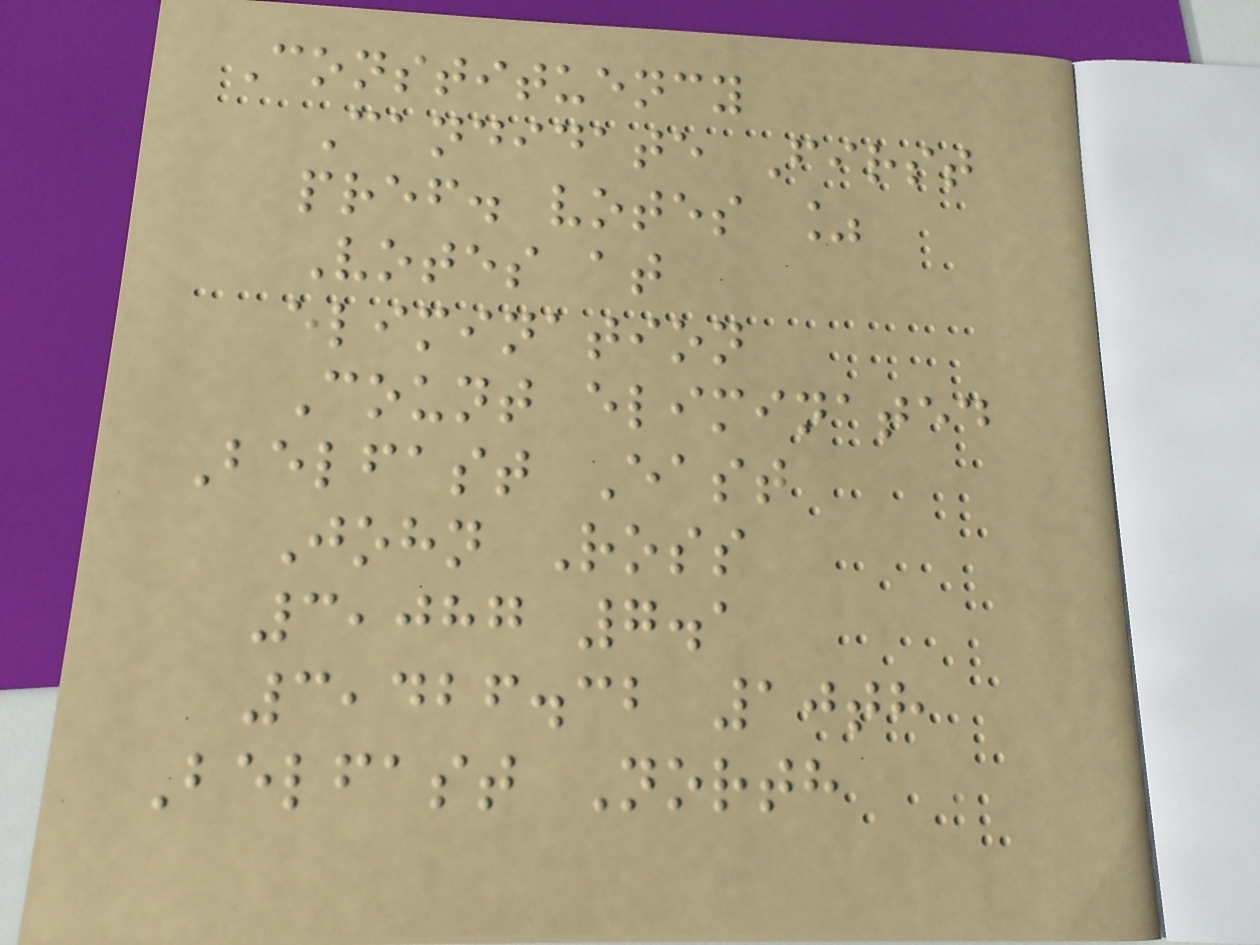Constituency
Candidate First
pref. votes %
Votes at
elimination
Count eliminated
Belfast East
John Ross
3,087 7.1
3,426.32 10th
Belfast North
